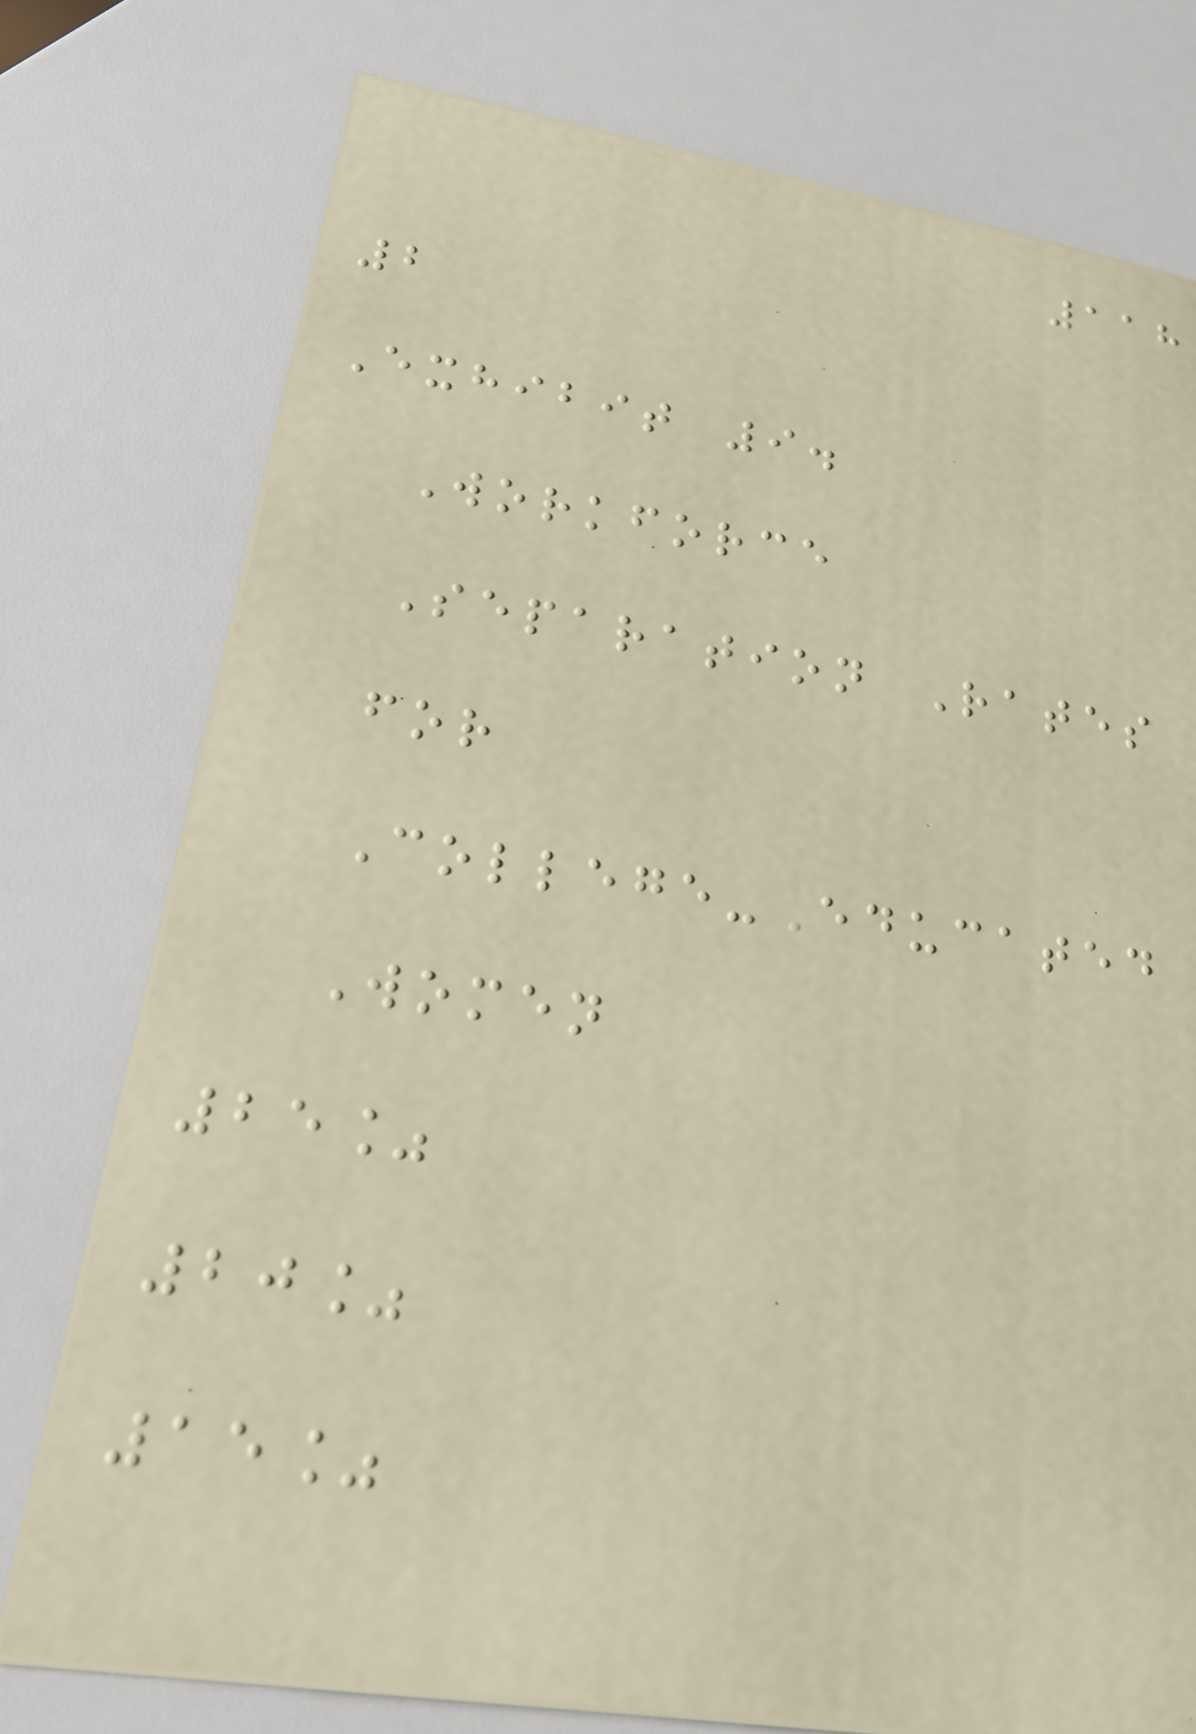118
2
Exhibit 9.
Workforce
Separation Rates
for
College-Educated
Women
25%
20%
15%
